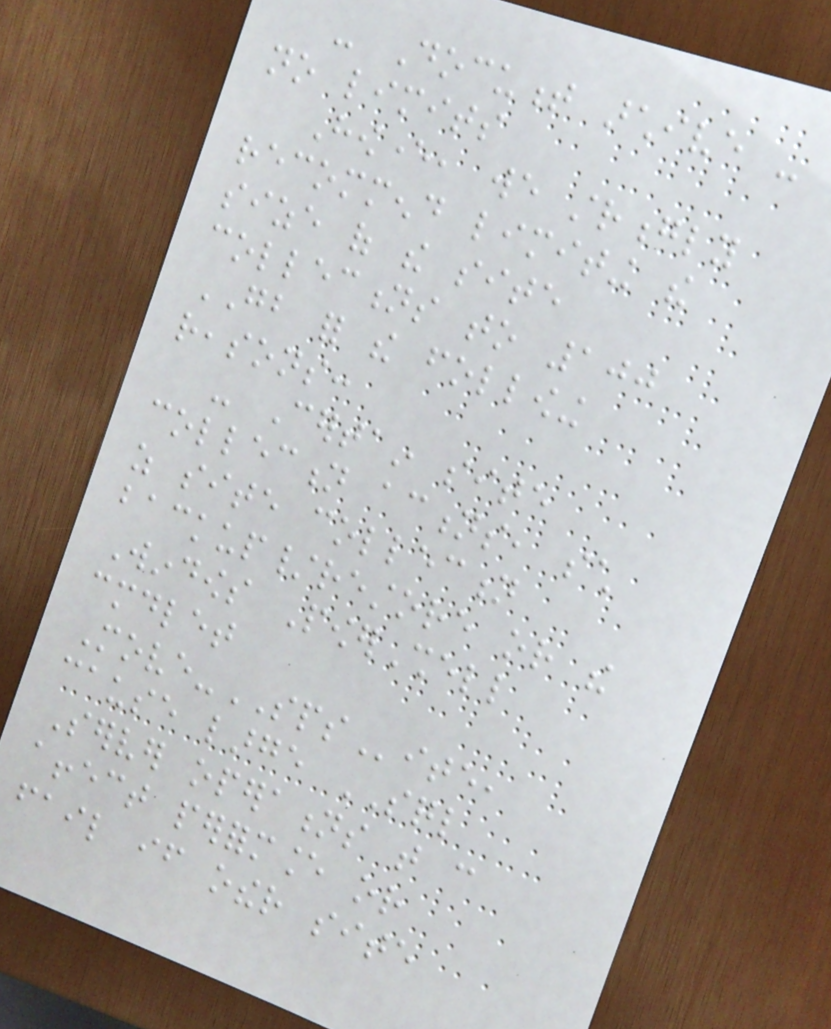- Document archive -
no limits
However, we strongly
recommend limiting the
size of the site
collections to 100
GB for the following
reasons:
- Certain site
collection actions, such
as site collection
backup/restore or the
Windows PowerShell
cmdlet
Move-SPSite,
cause large SQL
Server operations that can
affect performance or
fail if other site
